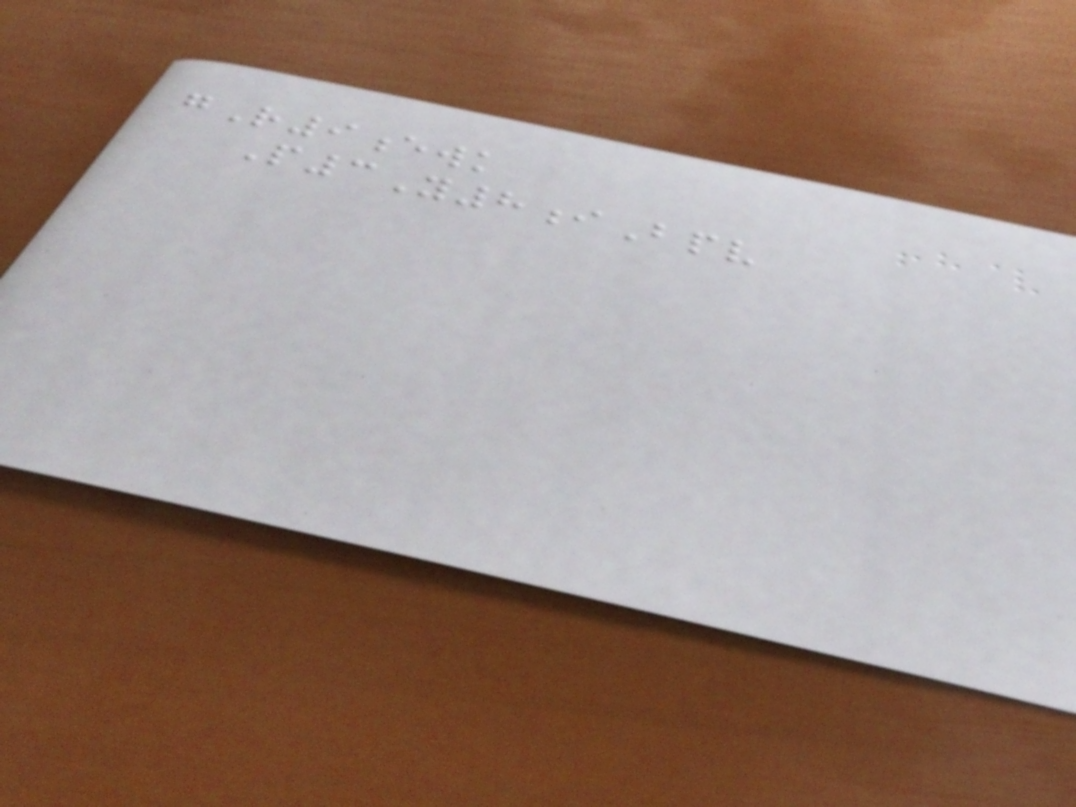gR9ewk
P3Y8iBpv
